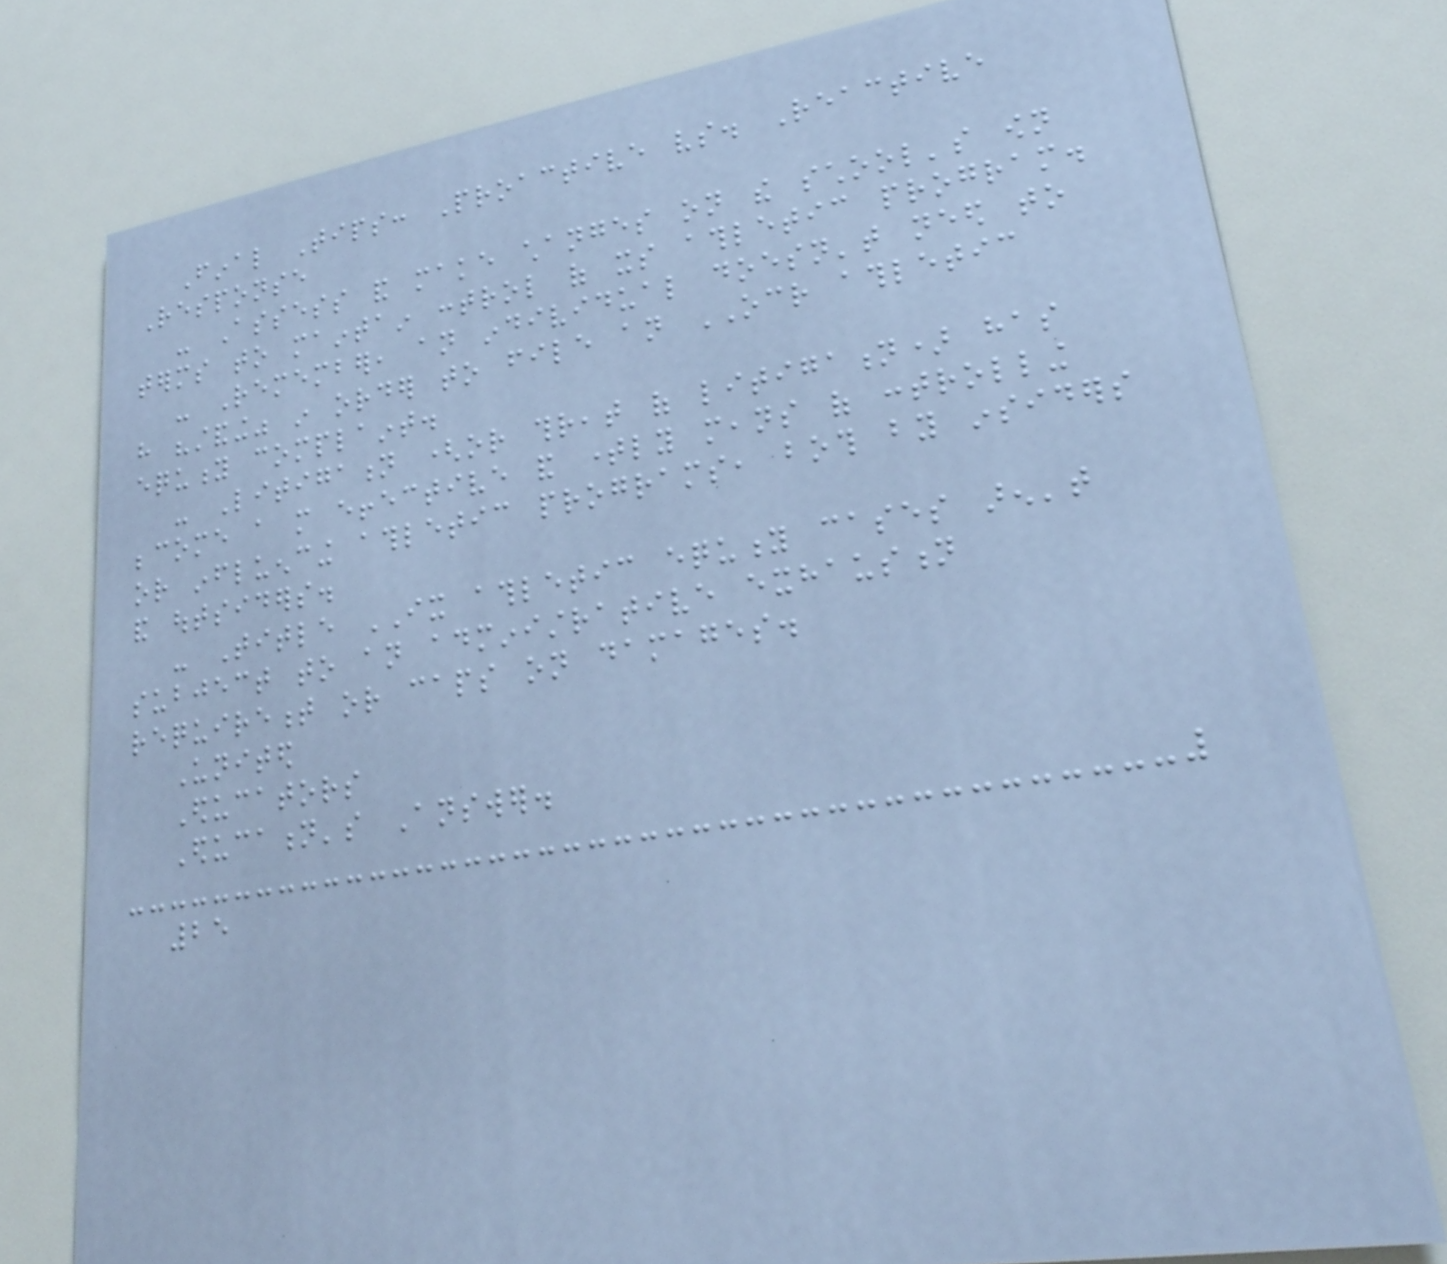Final Tips: Proactive vs. Reactive
Response
- Assess and make changes on the school's own
terms to maintain control of its athletic program.
- Remember, an individual doesn't need to
have "standing" in order to file an OCR athletic
equity complaint.
- Litigation (or threat of litigation) has
become a more effective and timely means of controlling
or influencing athletic programs, both by insiders
and outsiders.
- Title IX athletic equity cases aren't
subject to an administrative exhaustion
requirement or caps on damages.
United
Educators
Education's Answer.
25
